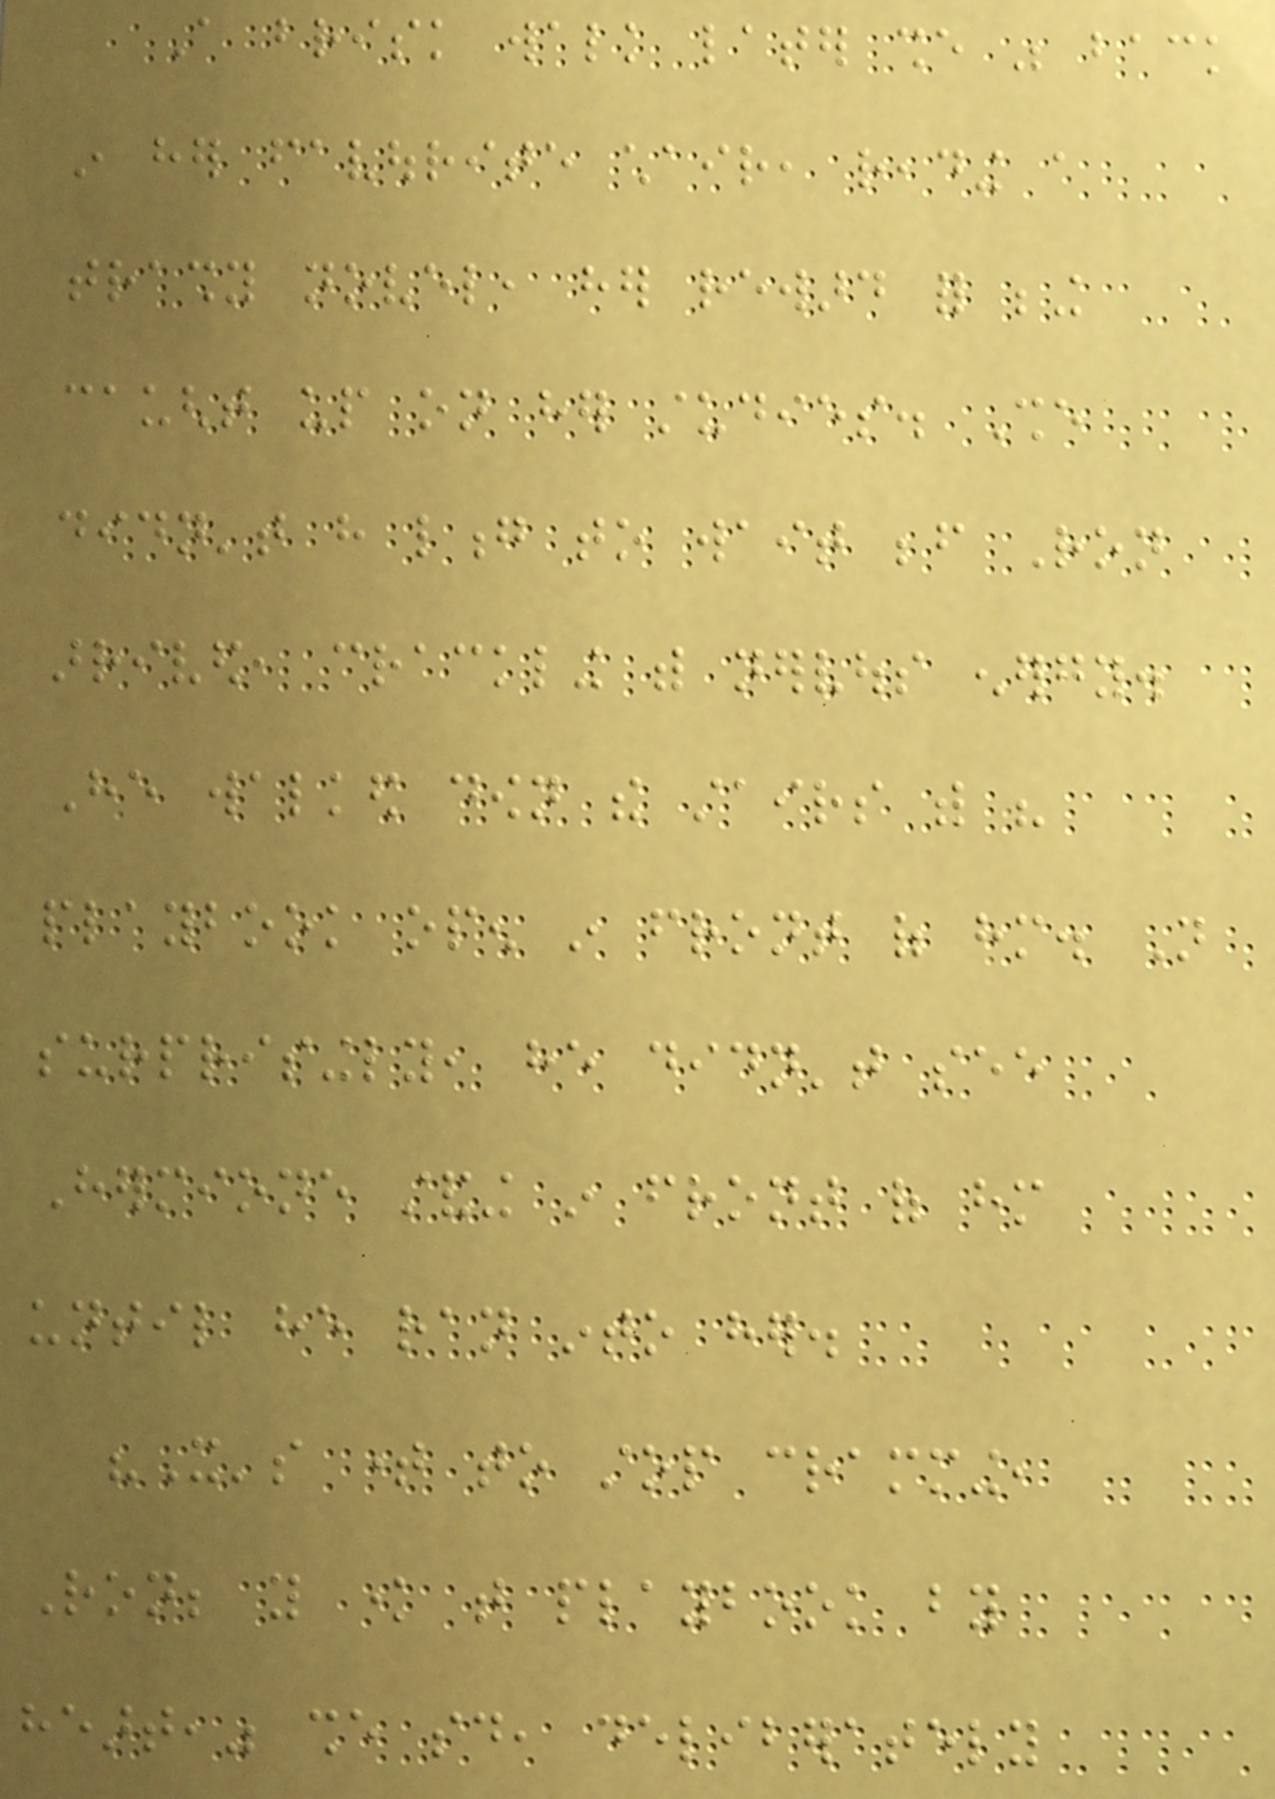A brisk walk later she was back
in her favourite chair, reading a
trashy novel, her reward for being
caught up on her studies. She
didn't have long to wait before Ron
arrived, crackling with nervous energy.
He walked down the stairs with his
playbook open in front of him. Not
surprisingly, he didn't see
Hermione standing in front of him
until he ran into her.
"It's time to stop cramming,
Ron; you know that playbook by
heart," she said, deliberately
